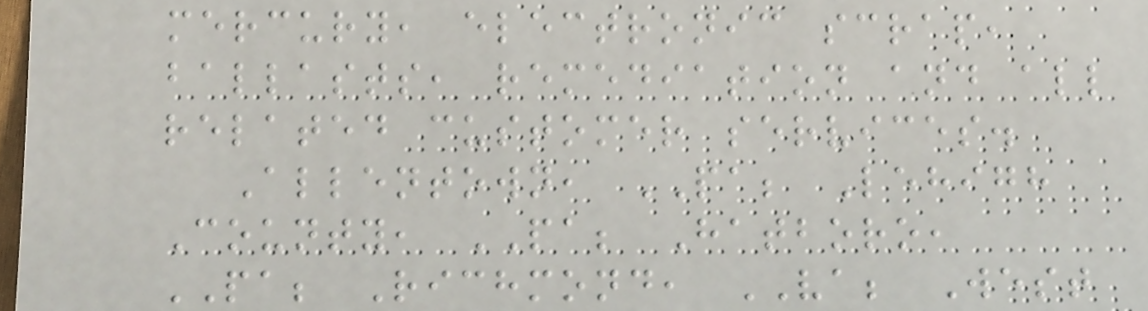mercury, electronic scrap,
ballasts, remediation and all
related customer services.
Allentown, PA; Lehigh
County, PA; Hatboro,
PA; Richmond, VA; West
